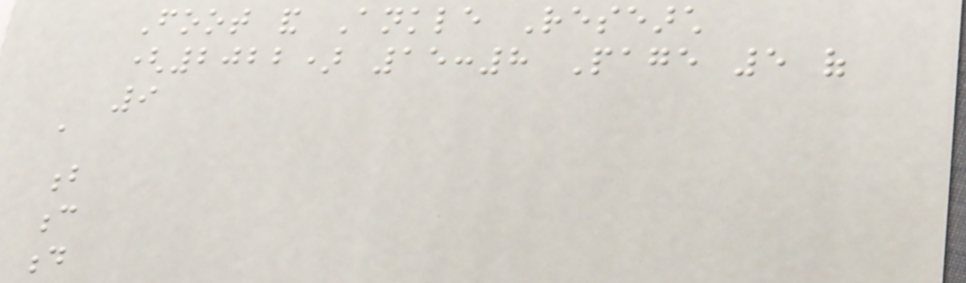Foot and Ankle Research
(2022) 15:8 Page 5 of
9
a
b
c
d
